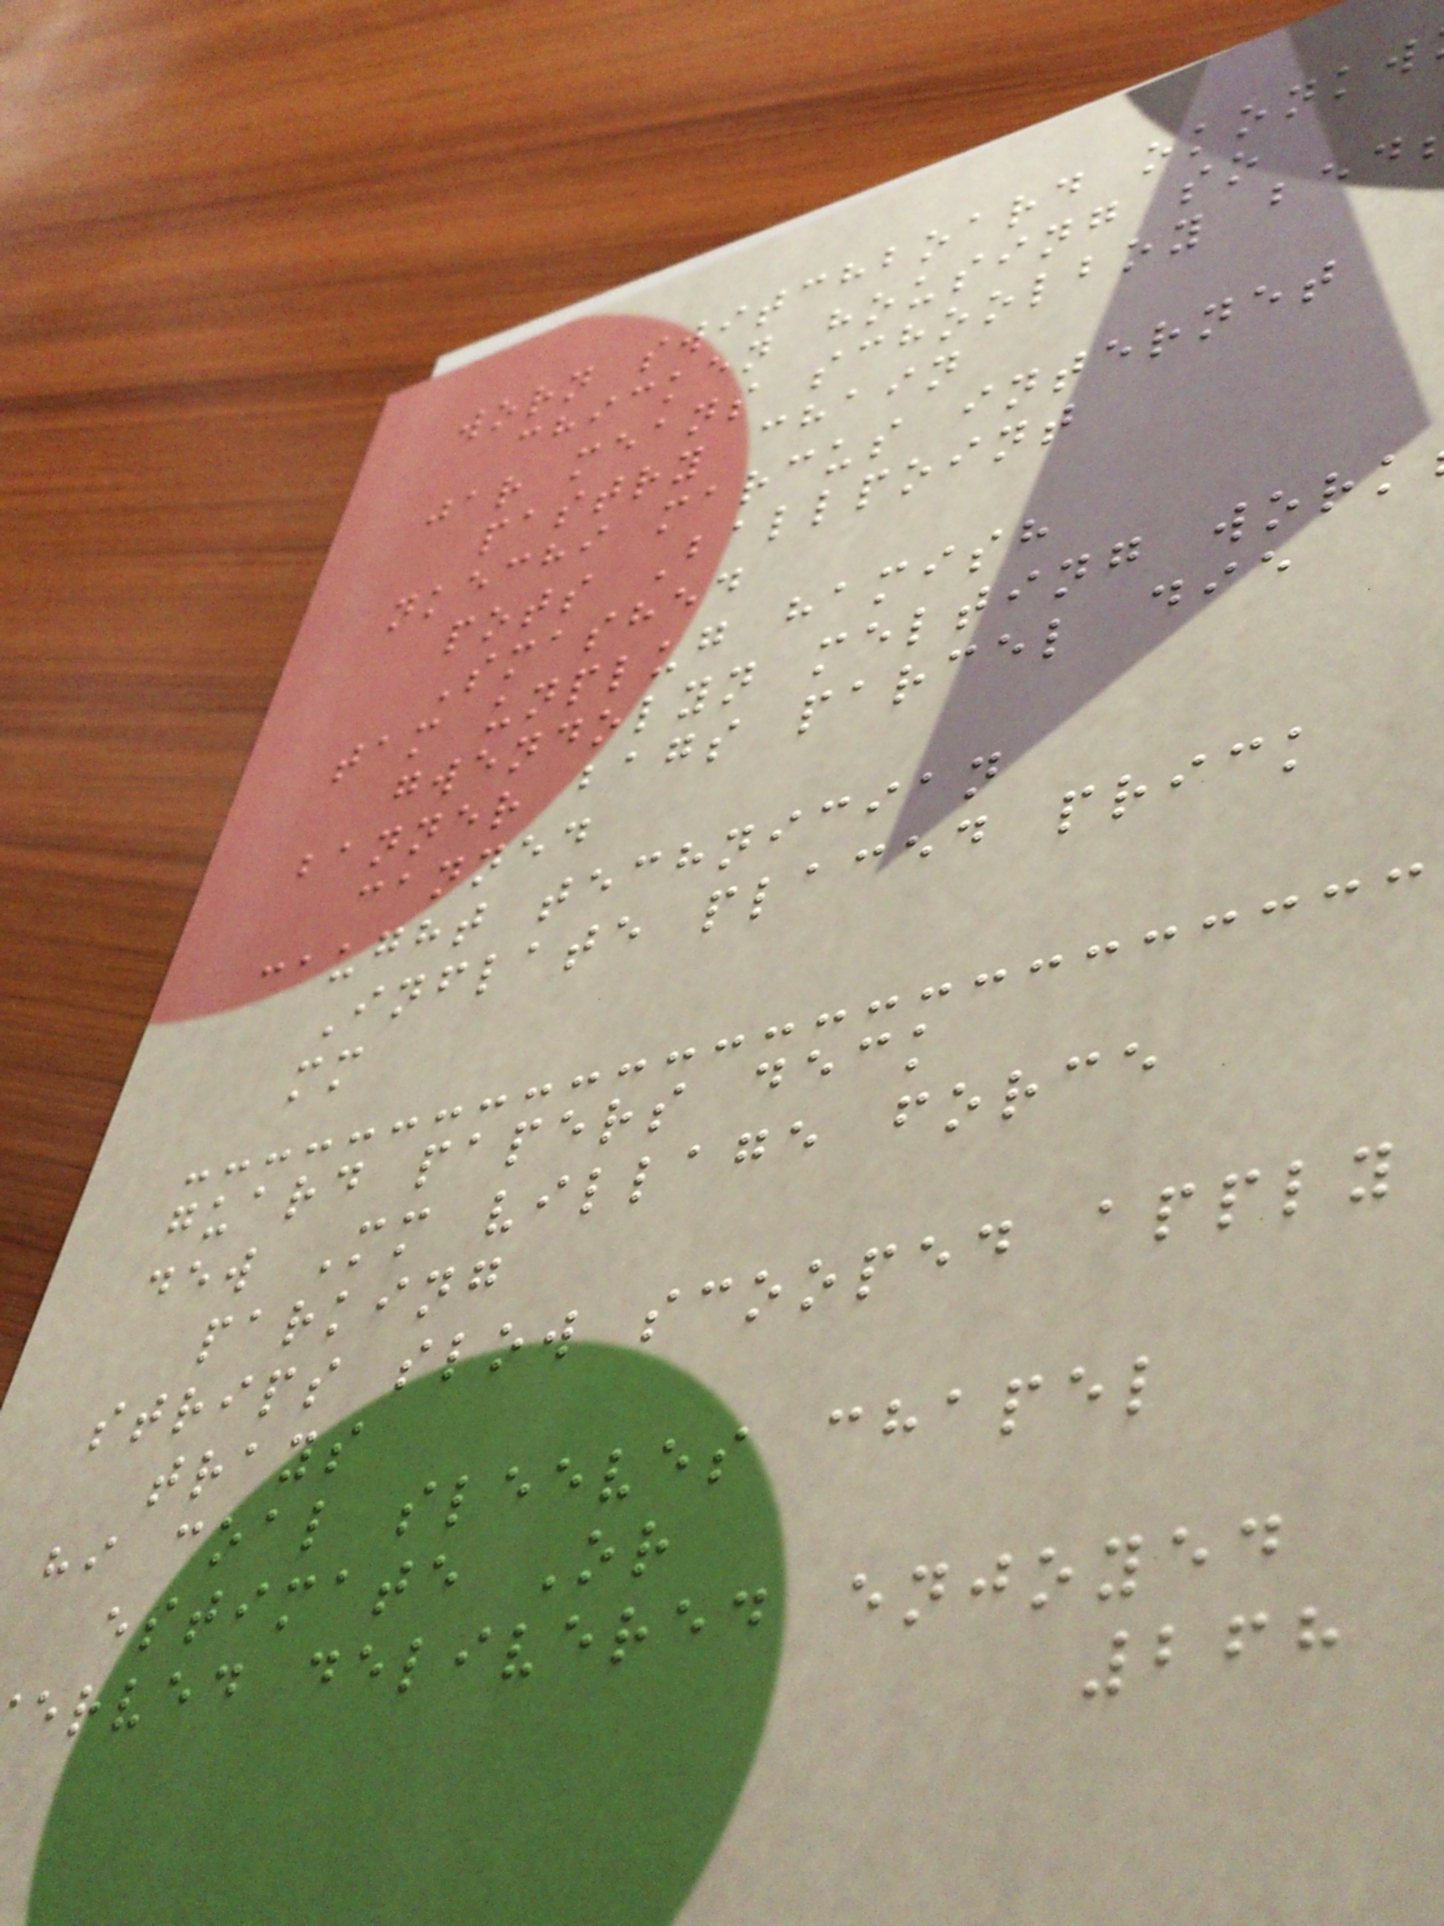worn switchboard okonkw
chicken housing so
jar means schoolboy bed
pastry chain
nkechi marcus internet
pots Ballpoint
Smashed
tam unplug hamish
gwendolyn melting work
banner bags parcel die
canned
caught technician
Inflate placed prick
mm
guard papers deck
dew Mm village force
parking
strips slow scooped apply
trays
hi coal sleeves chapel
estimate Or
erved delivered enjoyed
268
